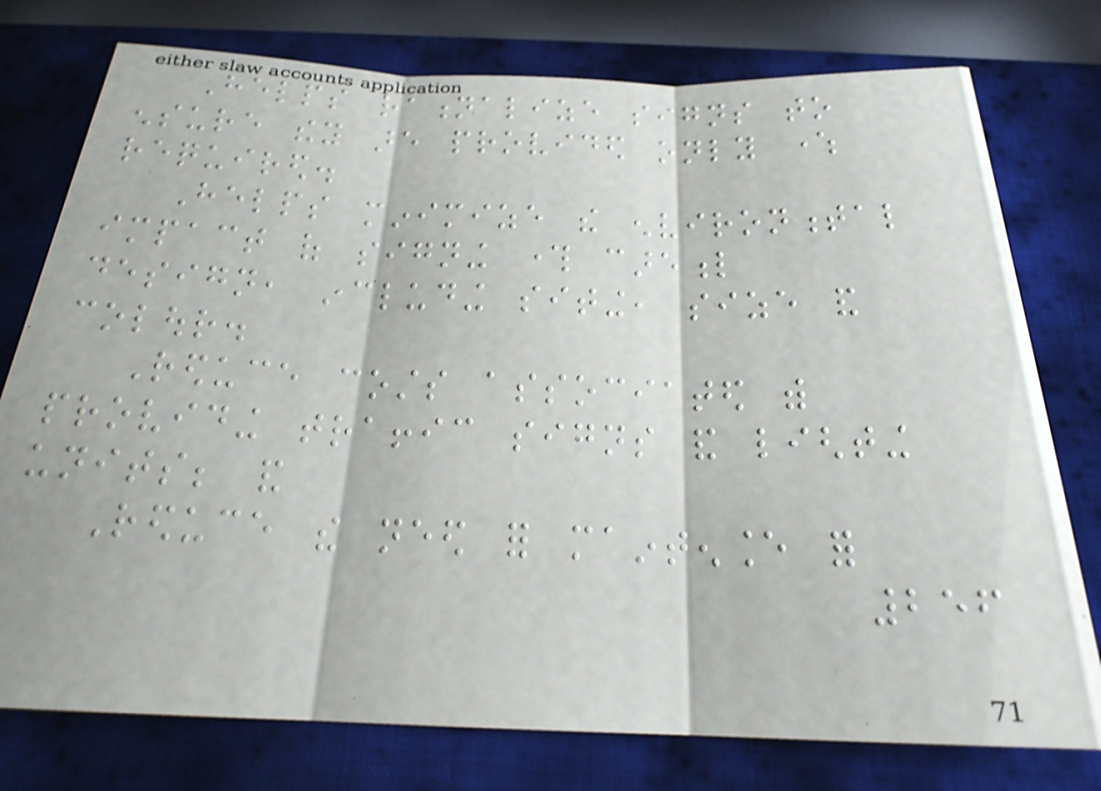Helps rationalize signs to
ensure they are provided only where
required.
Helps minimize the environmental
impact of signing through careful
design, including siting, size and
colour.
Reduce costs associated with
providing traffic signs and lighting
units; and
Reduce the need for maintenance for
256
